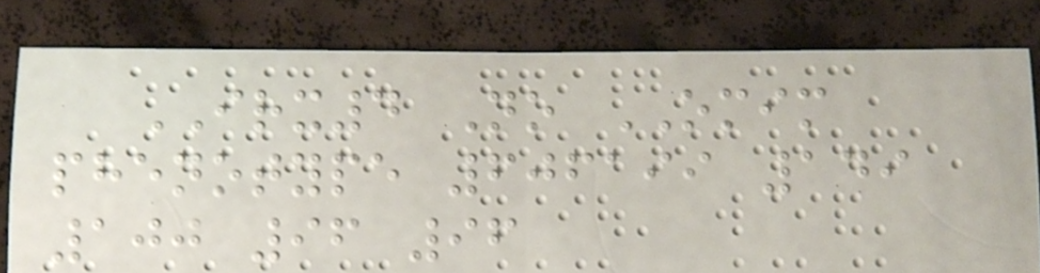IRX4 No OMIM
phenotype 606199 149
100 96 96
